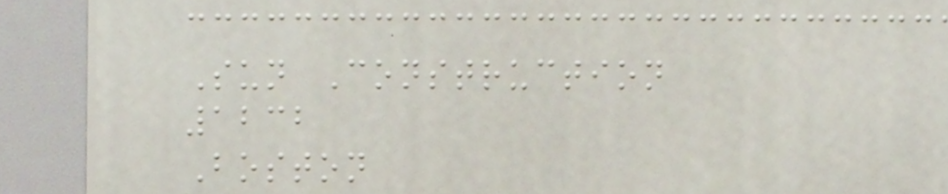Sun Construction
1232
Boston
